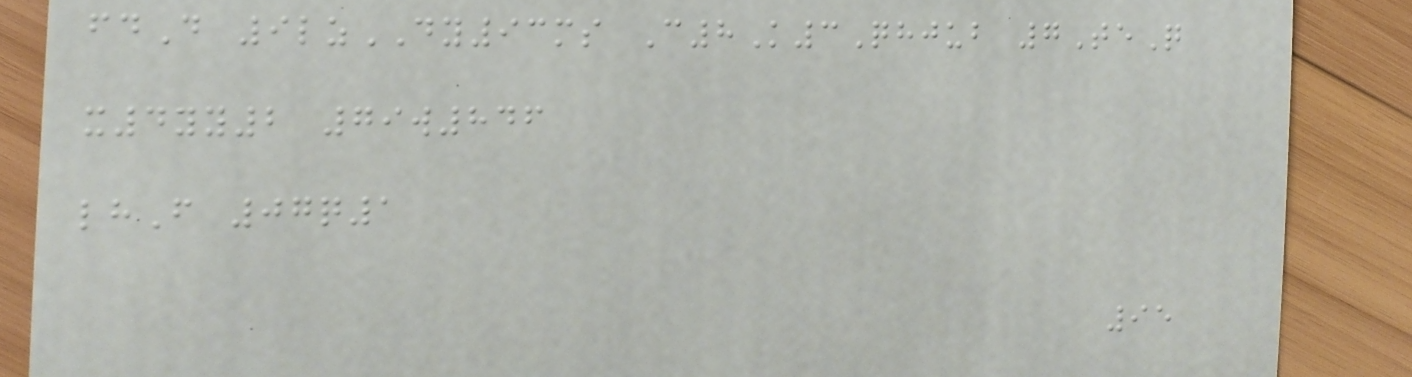fdD 9lzDY93ms C8K3Qhjub 7TeQ
x4yy2 79w846
lhF 07q1
95
